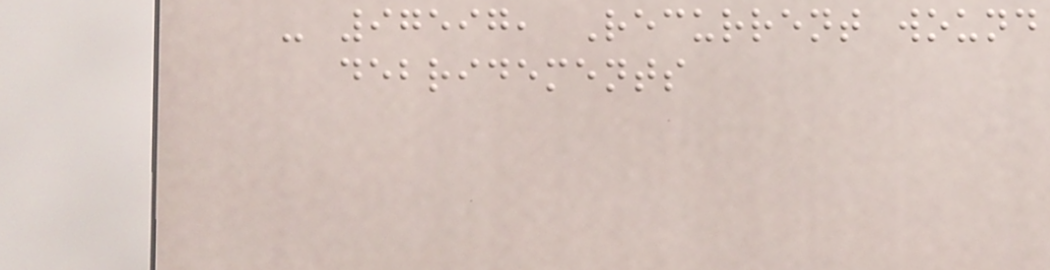- 97597, Recurrent wound
debridements
